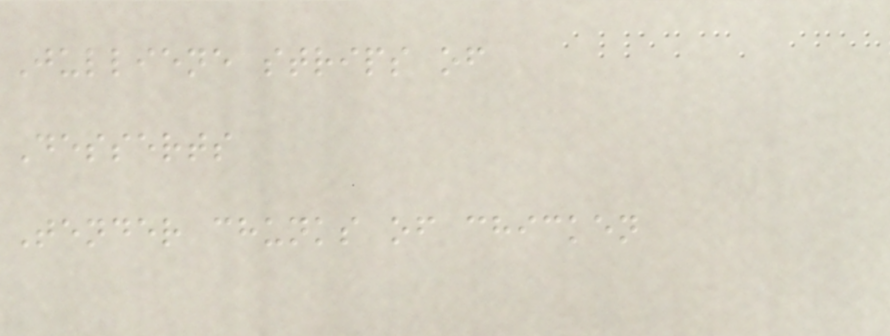Julliene strips of
Desserts
Tender chunks of chicken
